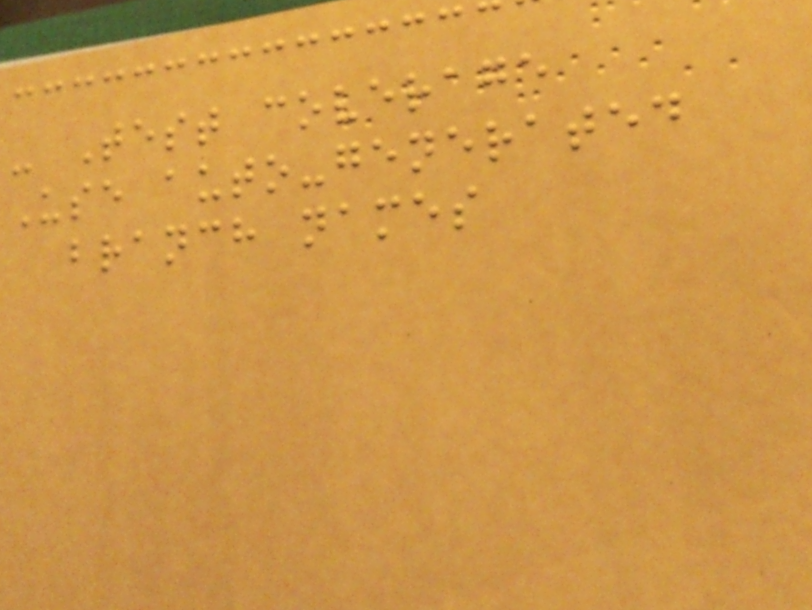- Test coverage
Use auto-generated
branch names
